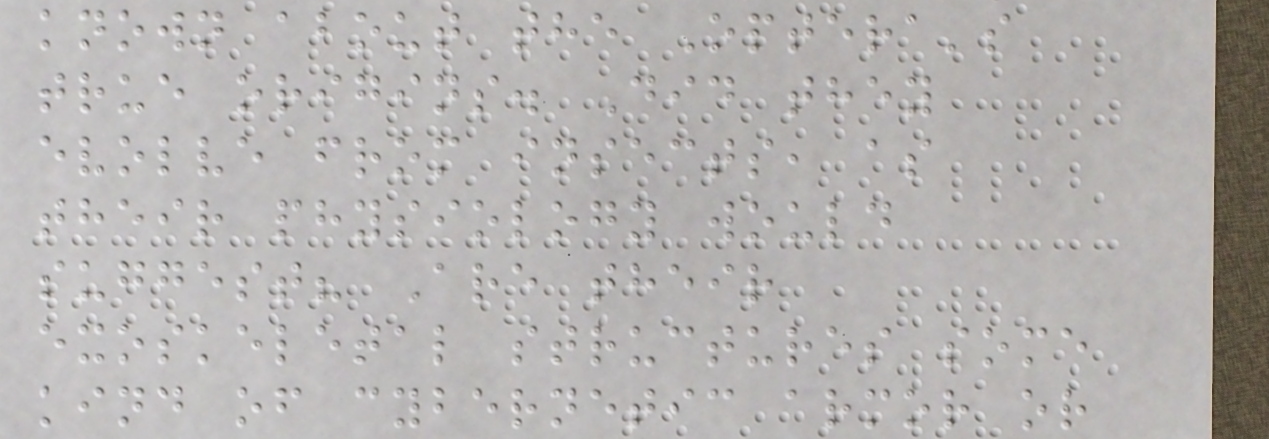known about the Optera's
true origins. Did they
evolve from insects, as
their physiology would
suggest? Are their
exoskeletal structures some
kind of cybernetic armor or
